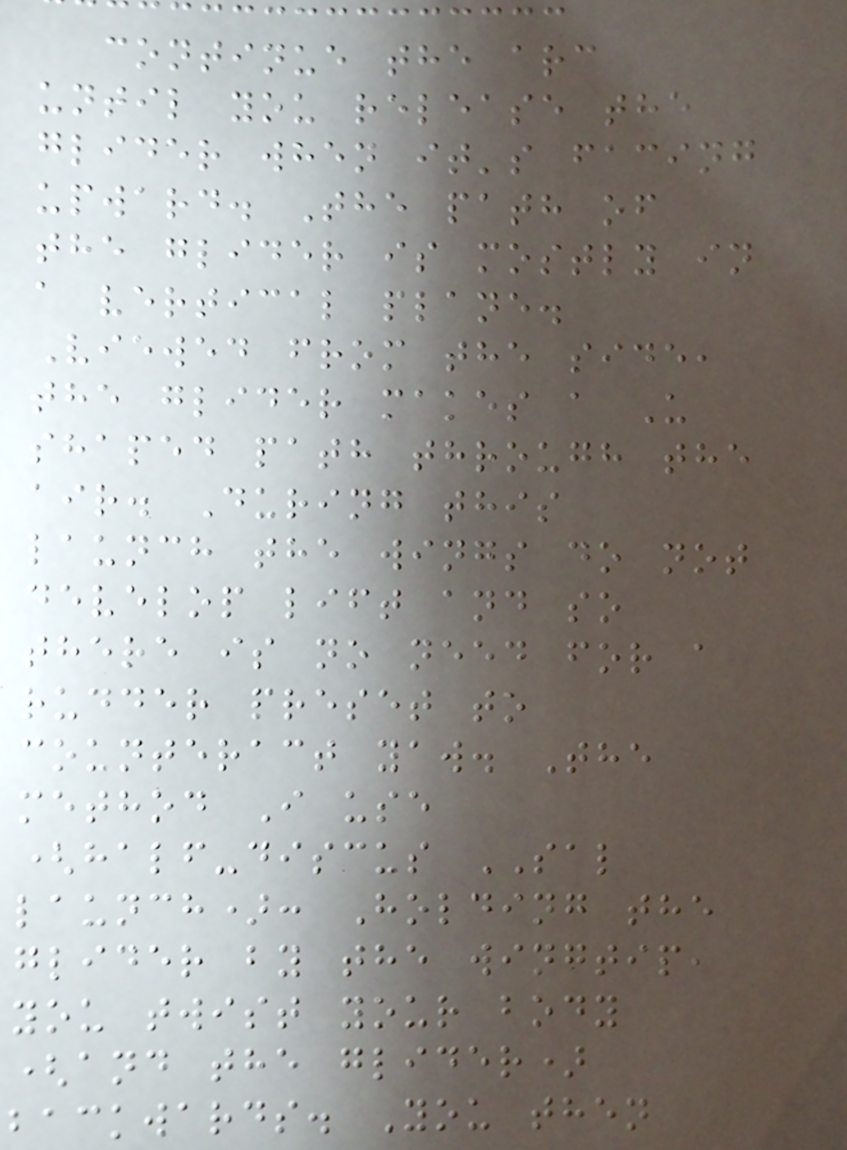continue the arc
until you release the
glider when it's facing
upward. The path of
the glider is mostly in
a vertical plane.
Viewed from the side,
the glider makes a U
shaped path through the
air. During this
launch the wings do not
develop lift and so
there is no need for a
rudder preset to
counteract yaw. The
method I use
(half-discus SAL
launch): Holding the
glider by the wingtip,
you twist your body
(and the glider)
backwards. You then
